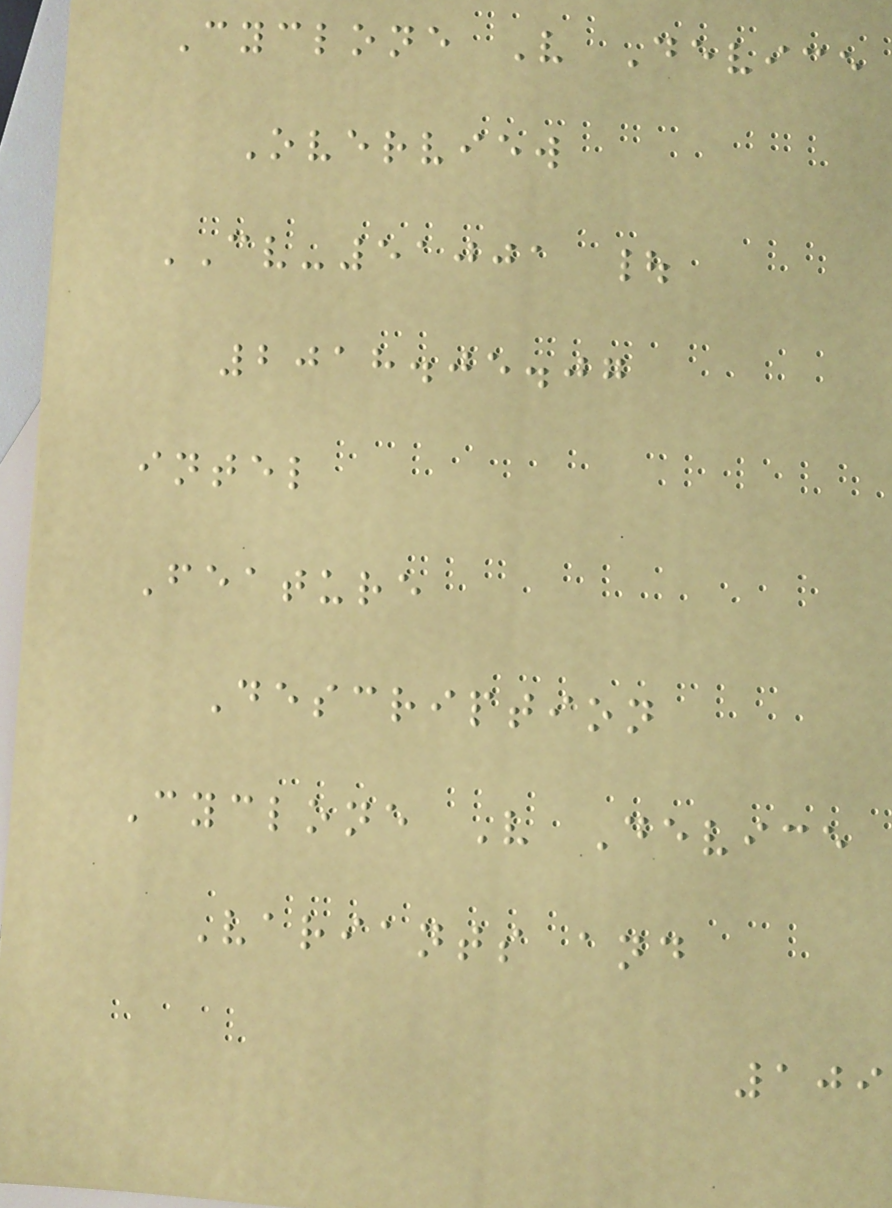Cyclone V Device
Overview
CV-51001 |
2018.05.07
intel
Feature
Description
Cyclone V Device
Variants and
109
